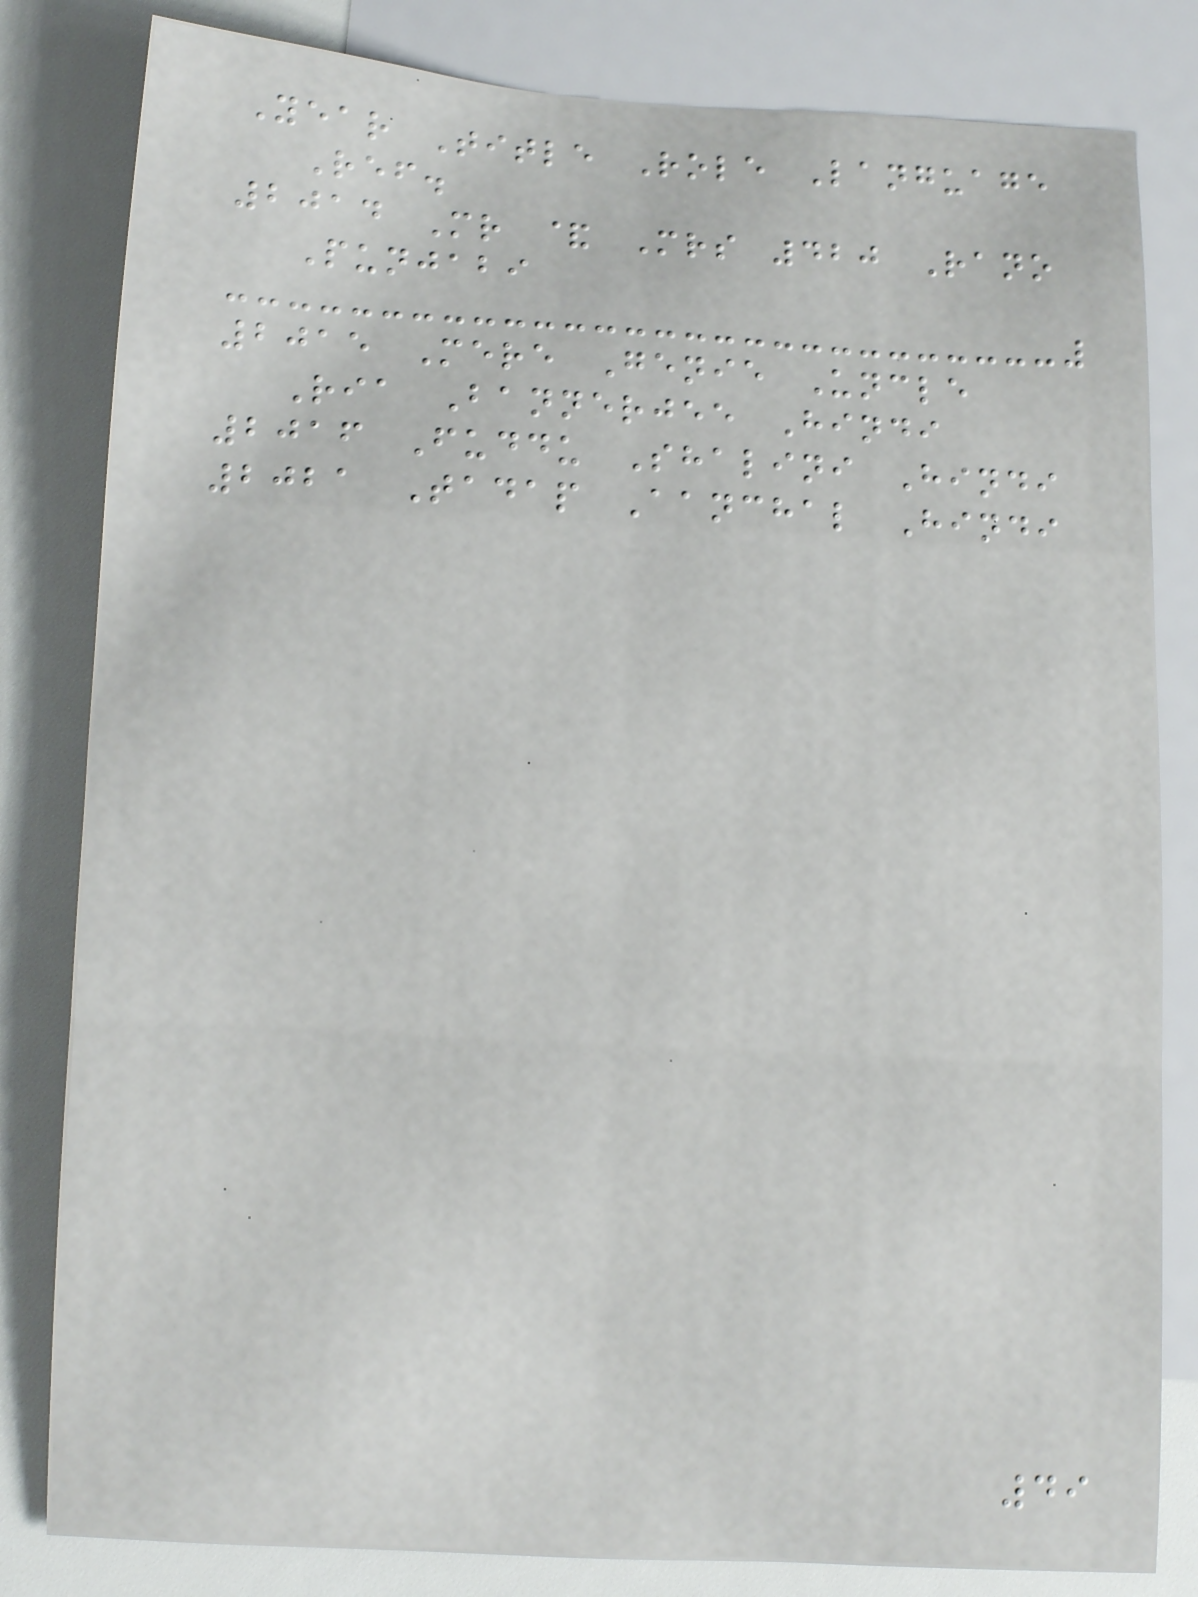Year Title Role Language
Ref.
2014 Mr & Mrs 420 Rano
Punjabi
2015 Mere Genie Uncle
Ria Bannerjee Hindi
2016 Fuddu Shalini Hindi
2021 Tadap Aanchal Hindi
49
